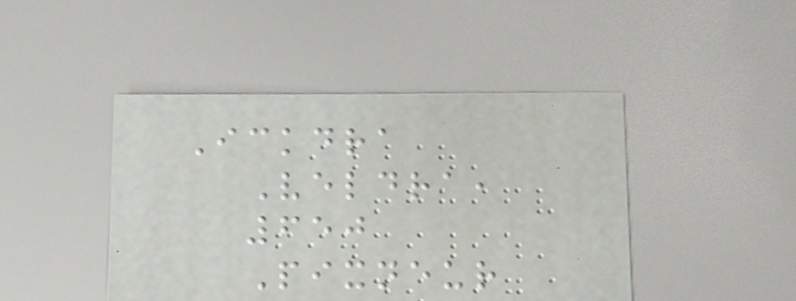Ickdra
Veldra,
650
Pixneur
